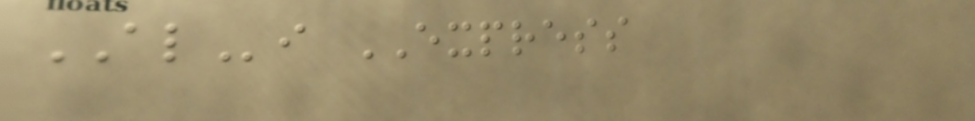ALi EXPRESS
